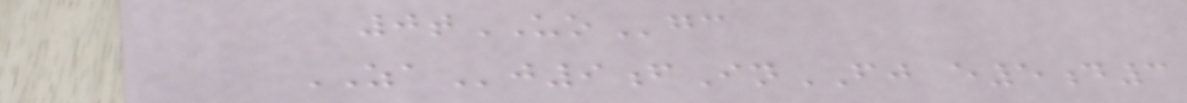0tUOgc
ZAj9fInFJ e5d3
